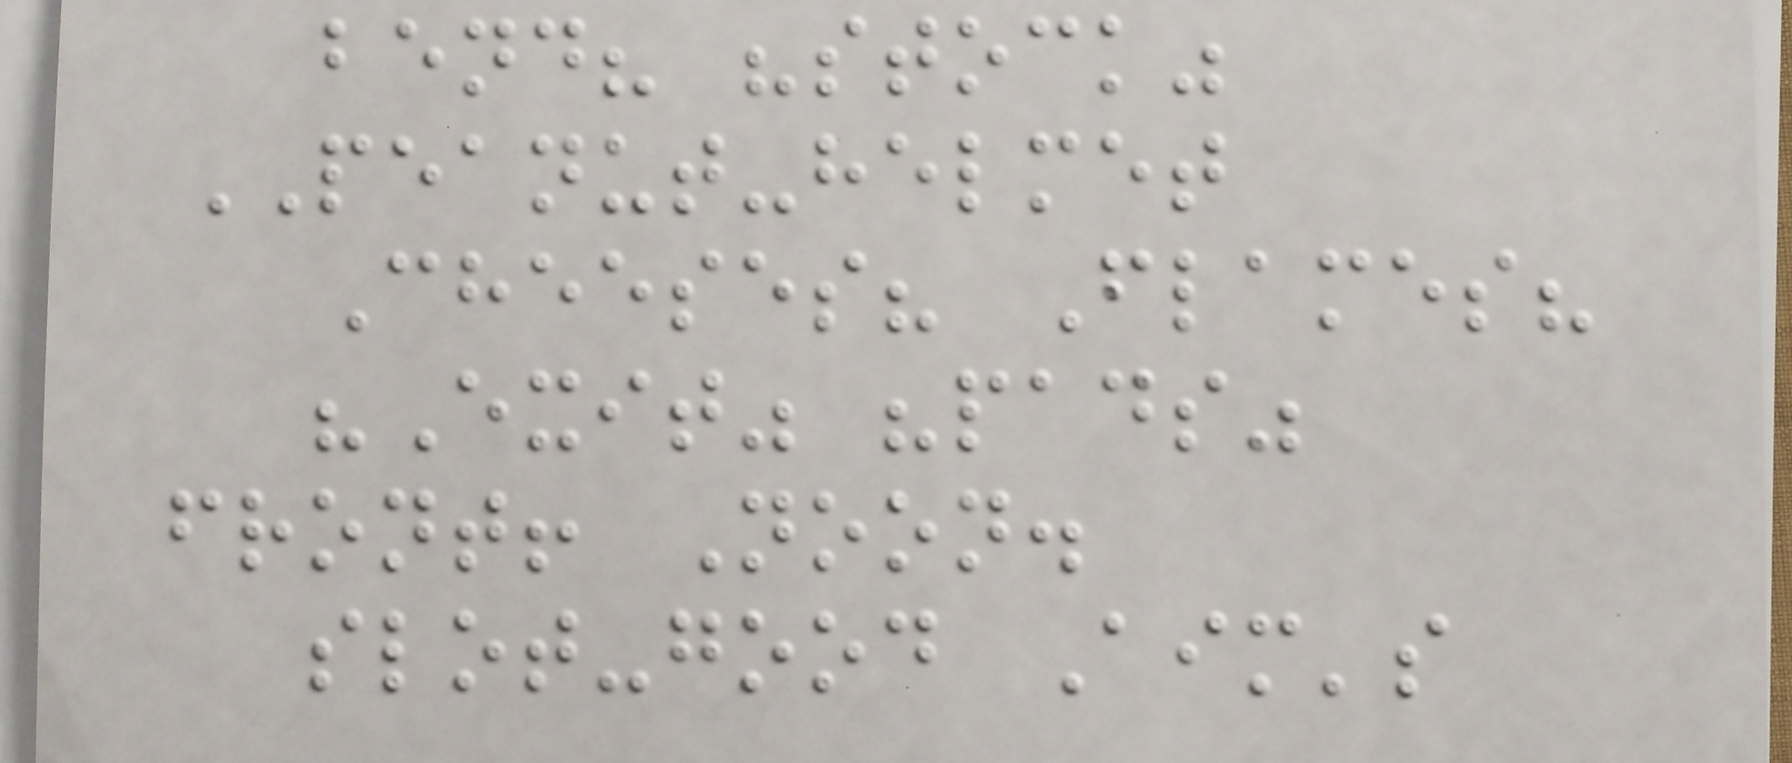bend? "stock"
PEANUT-helmet
Cheeses? Flames?
"Exit" "pads"
front! Noon.
slot-good Aim's
